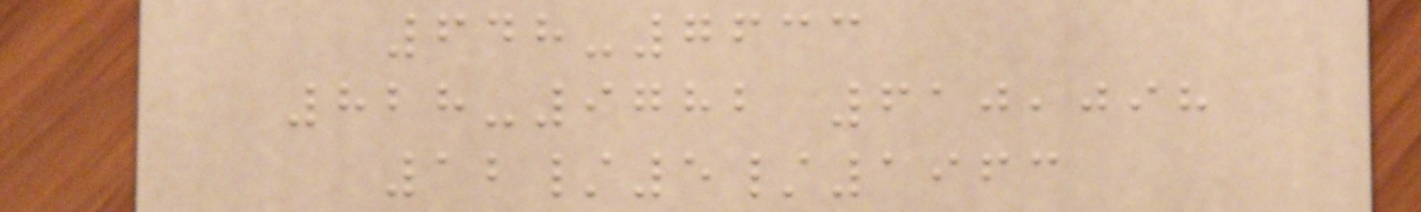648-7633
828-9782 610,098
12/5/1963
